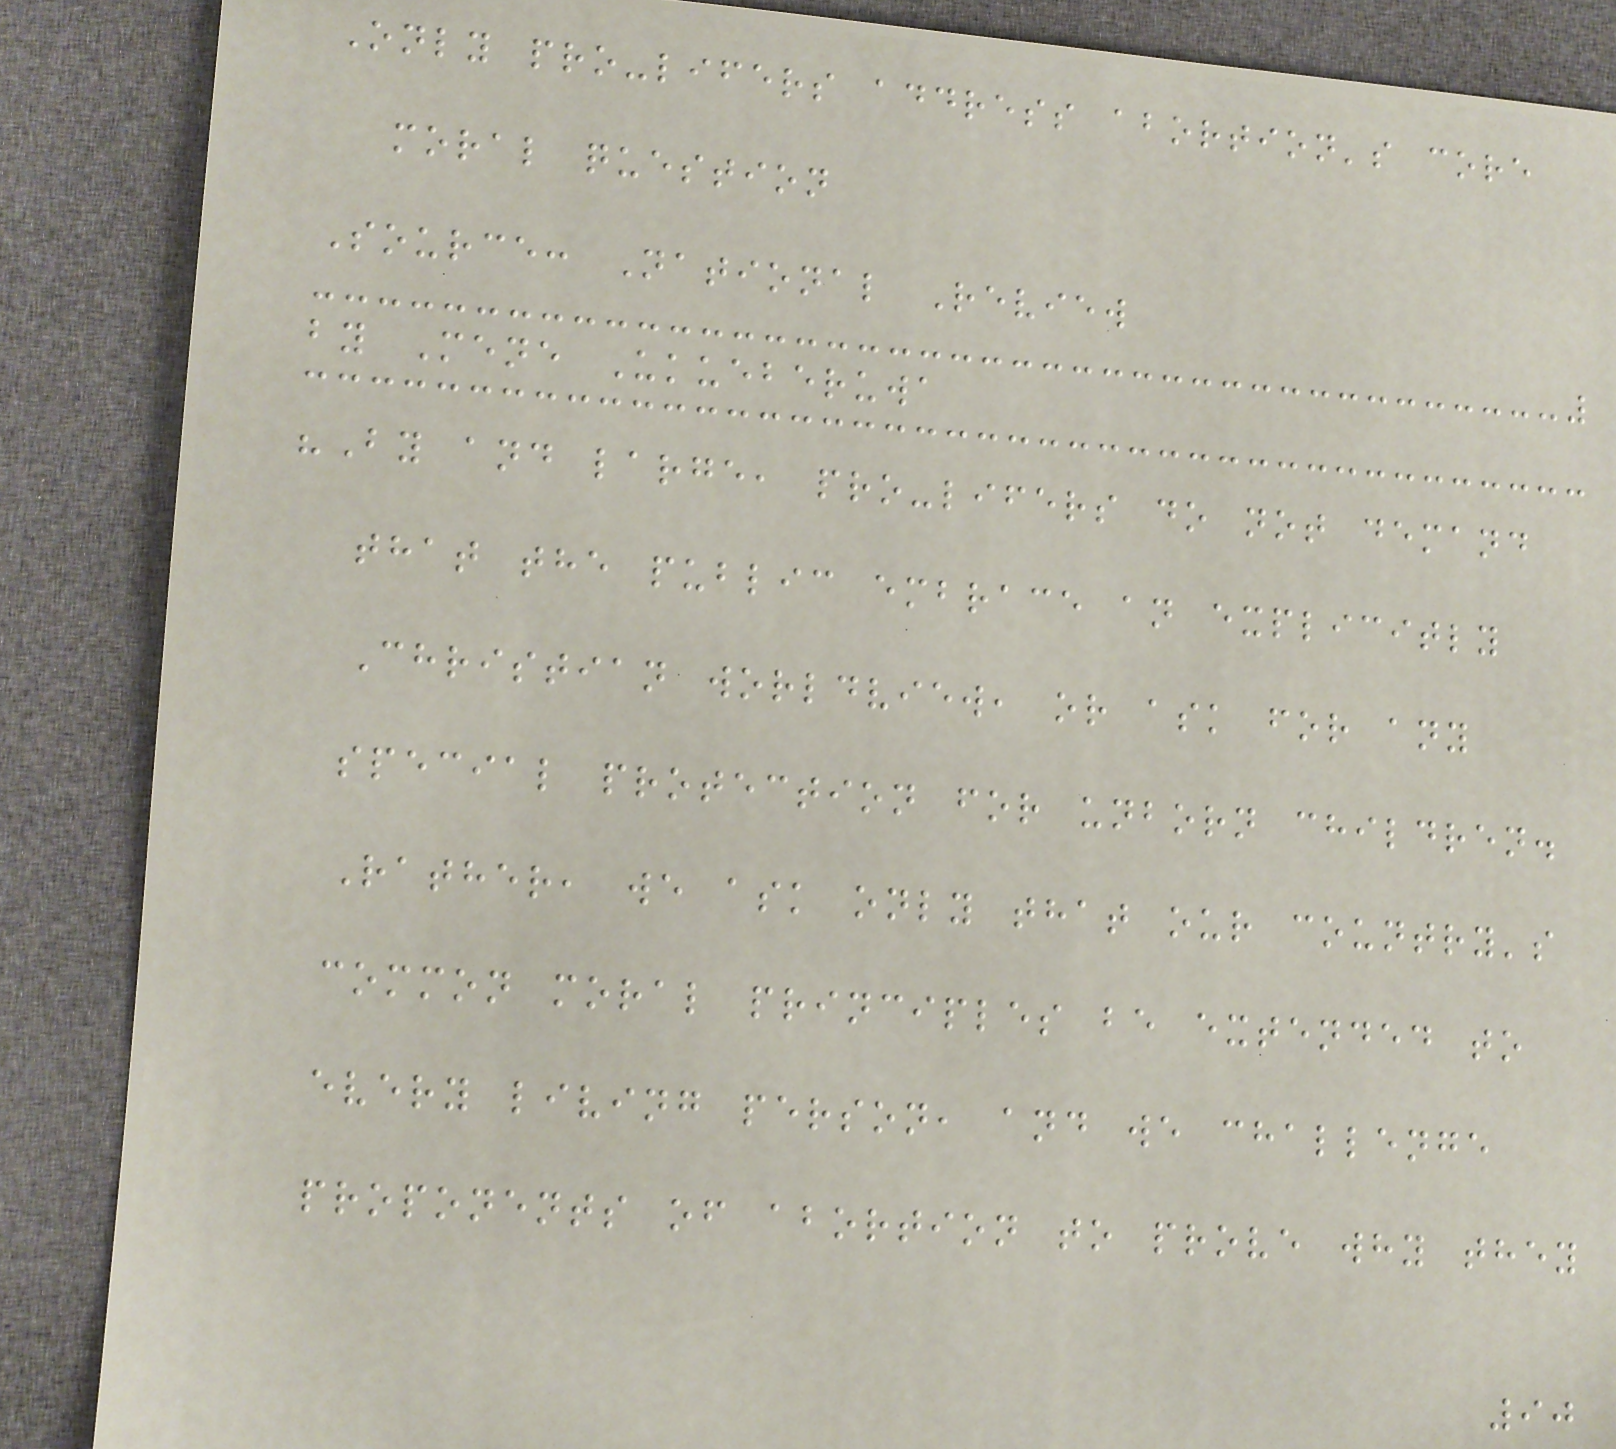Only pro-lifers address abortion's core
moral question
Source: National Review
by Mene Ukueberuwa
"By and large, pro-lifers do not demand
that the public embrace an explicitly
Christian worldview, or ask for any
special protection for unborn children.
Rather, we ask only that our country's
common moral principles be extended to
every living person, and we challenge
proponents of abortion to prove why they
90
